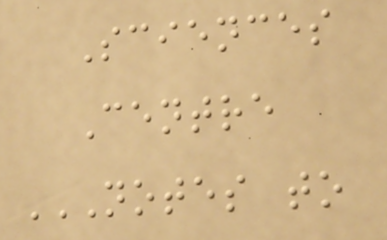Sciences
Centre
NOTES TO
